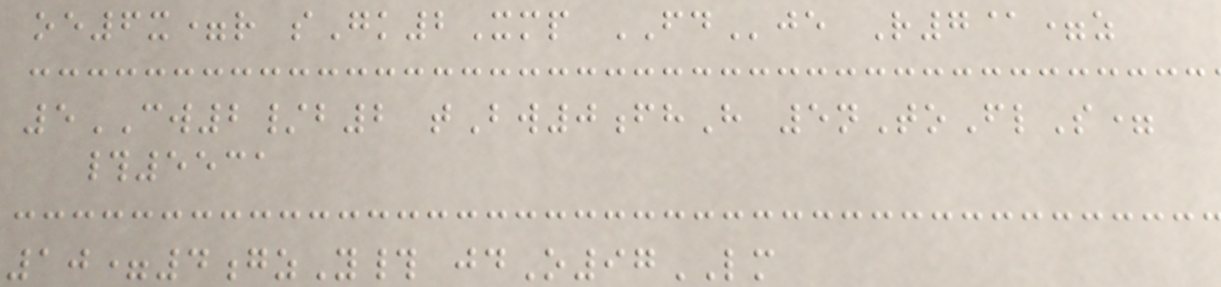oe6x=r sGk2Xmp FDje R7@=z
5CW2/b2 tBw0fhH 5nToFlS=
#5531
10=4gzY# jdO97LM
